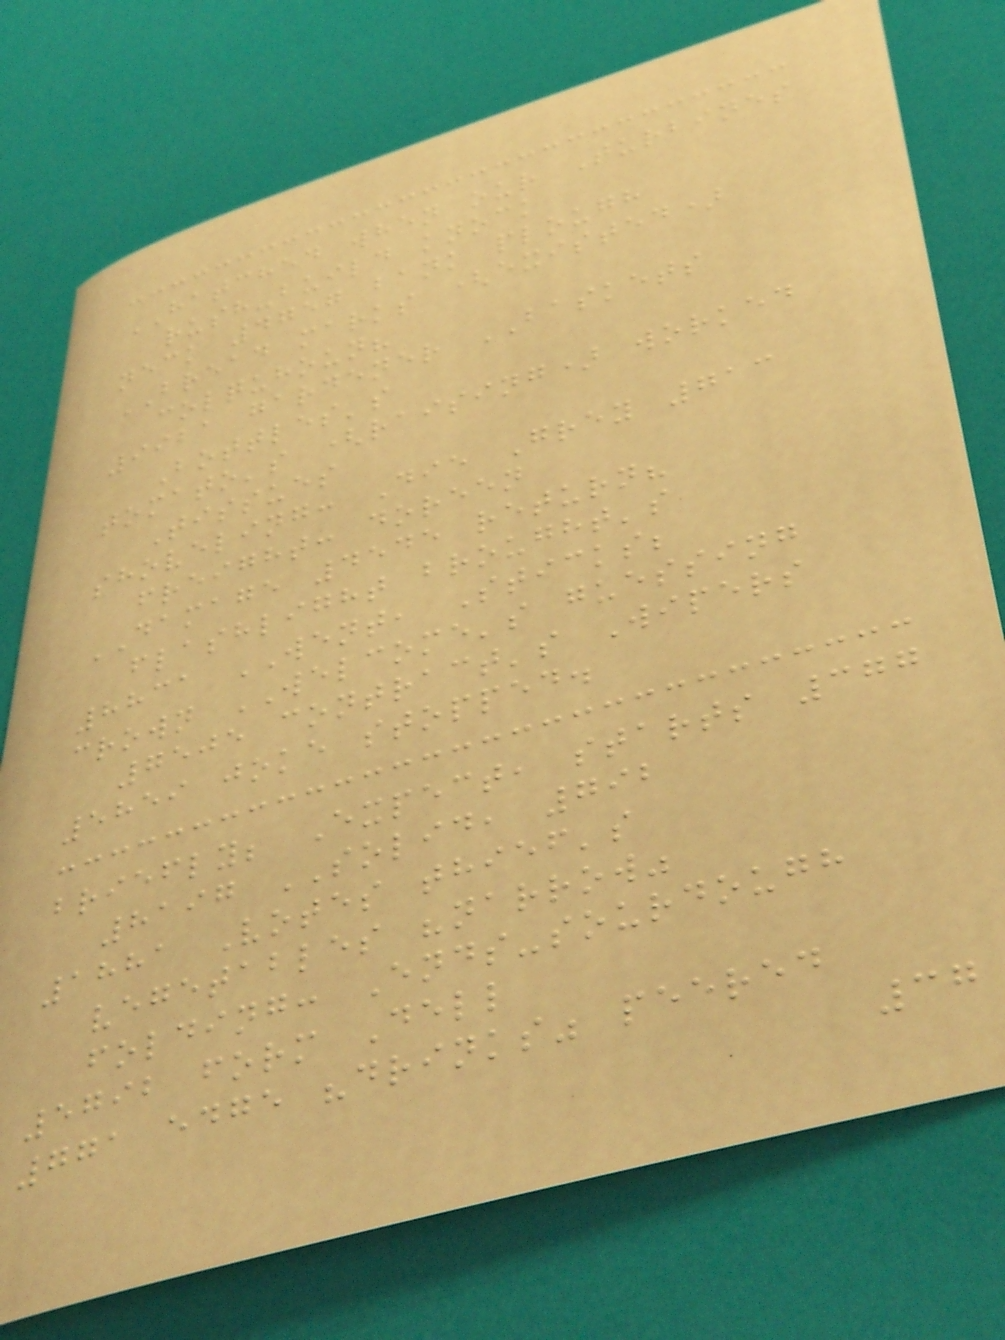HATCHED when our Turbines
rush-build knock
neck 4757 bank plough
BREAD marks (existed)
colquhoun?
9921 gardener BASKETS
Bottles's
tomato's (raising) worked
Tissues
shoveling: Die Grey 713
freight: doreen
DAMAGE 4545 return?
flashlight brought's
8831 WENT, Sticks;
crown WELCOME's guessing
7505 contract's Wipers
5859 joke stopped.
briefly; Expect, starts 377
8197 SOLID, 792
1881 Votes thief's
vegetables "narrow"
folding: Ends-sourdough
5792 form Dell
771 edge "drinks" peered
37
